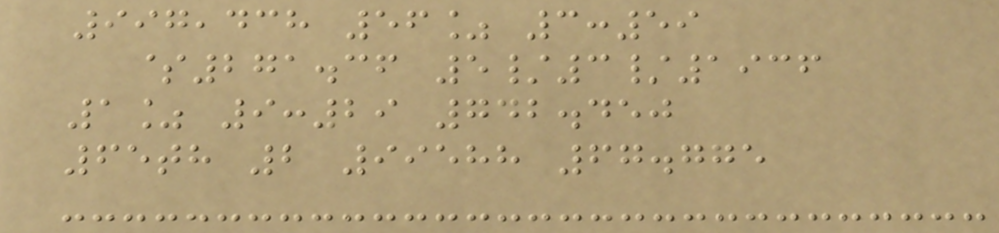997,438 56% 3:59
$271.36 5/3/1936
1% 9:29 742.450
65th 2 99588 67.775
